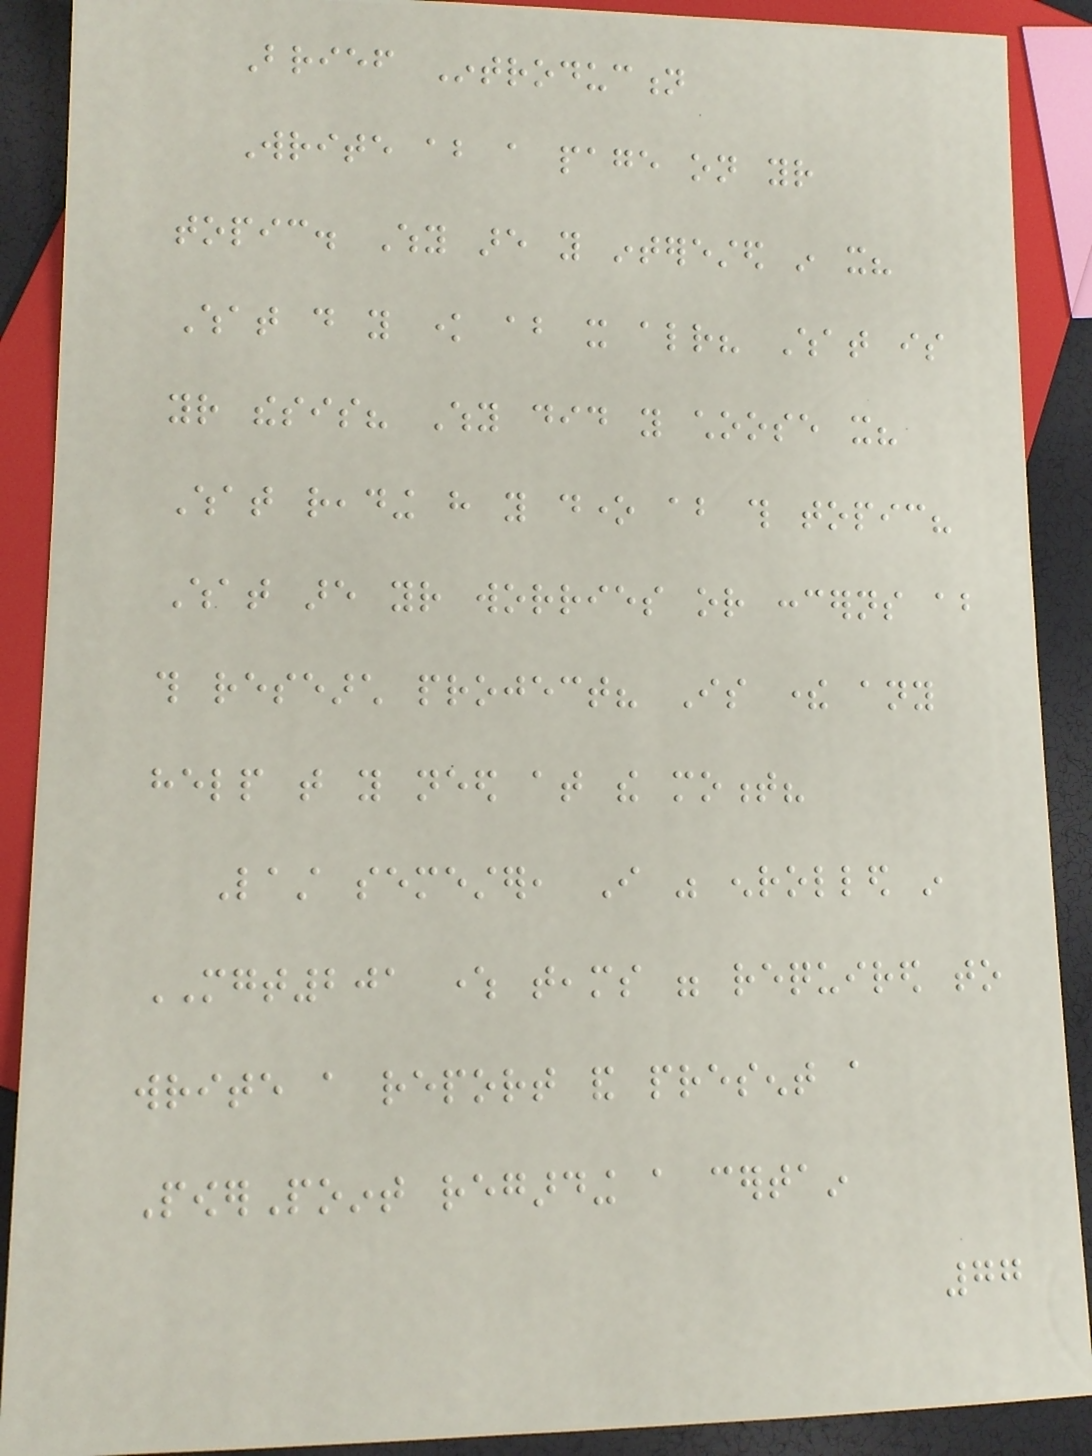Brief Introduction
Write about a page on your
topic. Why are you interested in it?
What do you know about it already? What is
your thesis? Why did you choose it?
What reading have you done about this topic?
What are your worries or concerns about
this research project? Is there any
help that you need at the moment?
Last semester, I was enrolled in
MGT201 where teams were required to
write a report and present a
PowerPoint regarding a certain
77
